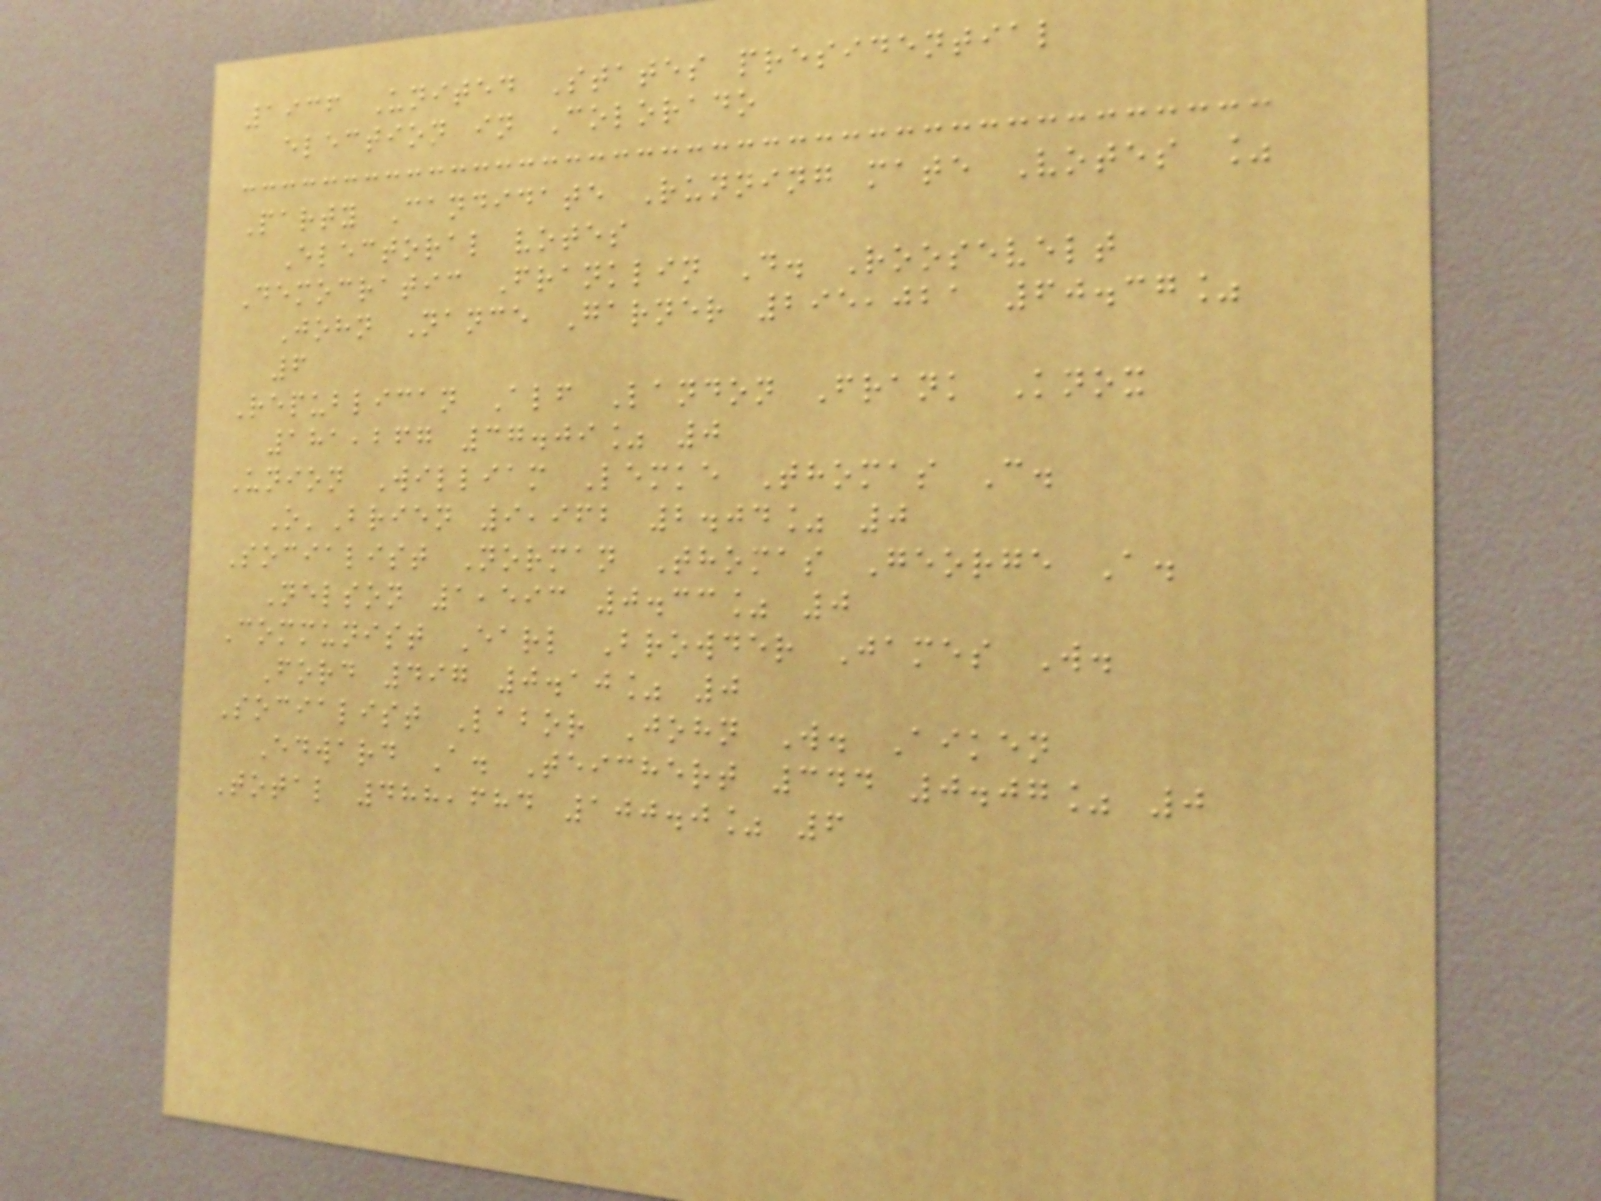1936 United States presidential
election in Colorado
Party Candidate Running mate Votes %
Electoral votes
Democratic Franklin D. Roosevelt
John Nance Garner 295,021 60.37%
6
Republican Alf Landon Frank Knox
181,267 37.09% 0
Union William Lemke Thomas C.
O'Brien 9,962 2.04% 0
Socialist Norman Thomas George A.
Nelson 1,593 0.33% 0
Communist Earl Browder James W.
Ford 497 0.10% 0
Socialist Labor John W. Aiken
Edward A. Teichert 344 0.07% 0
Total 488,684 100.0% 6
